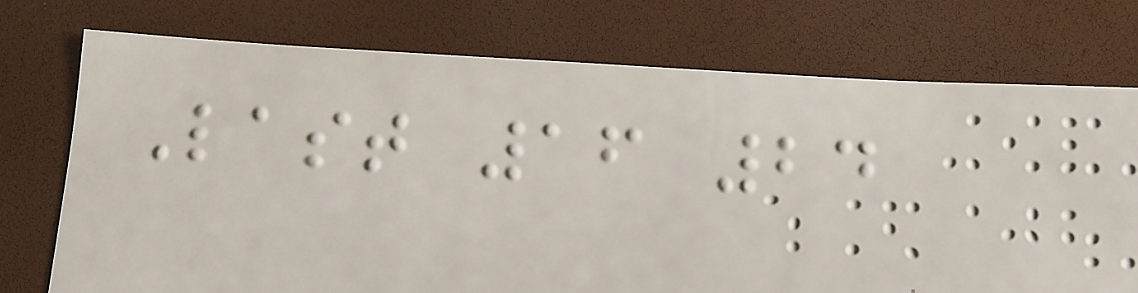Last 16 24
